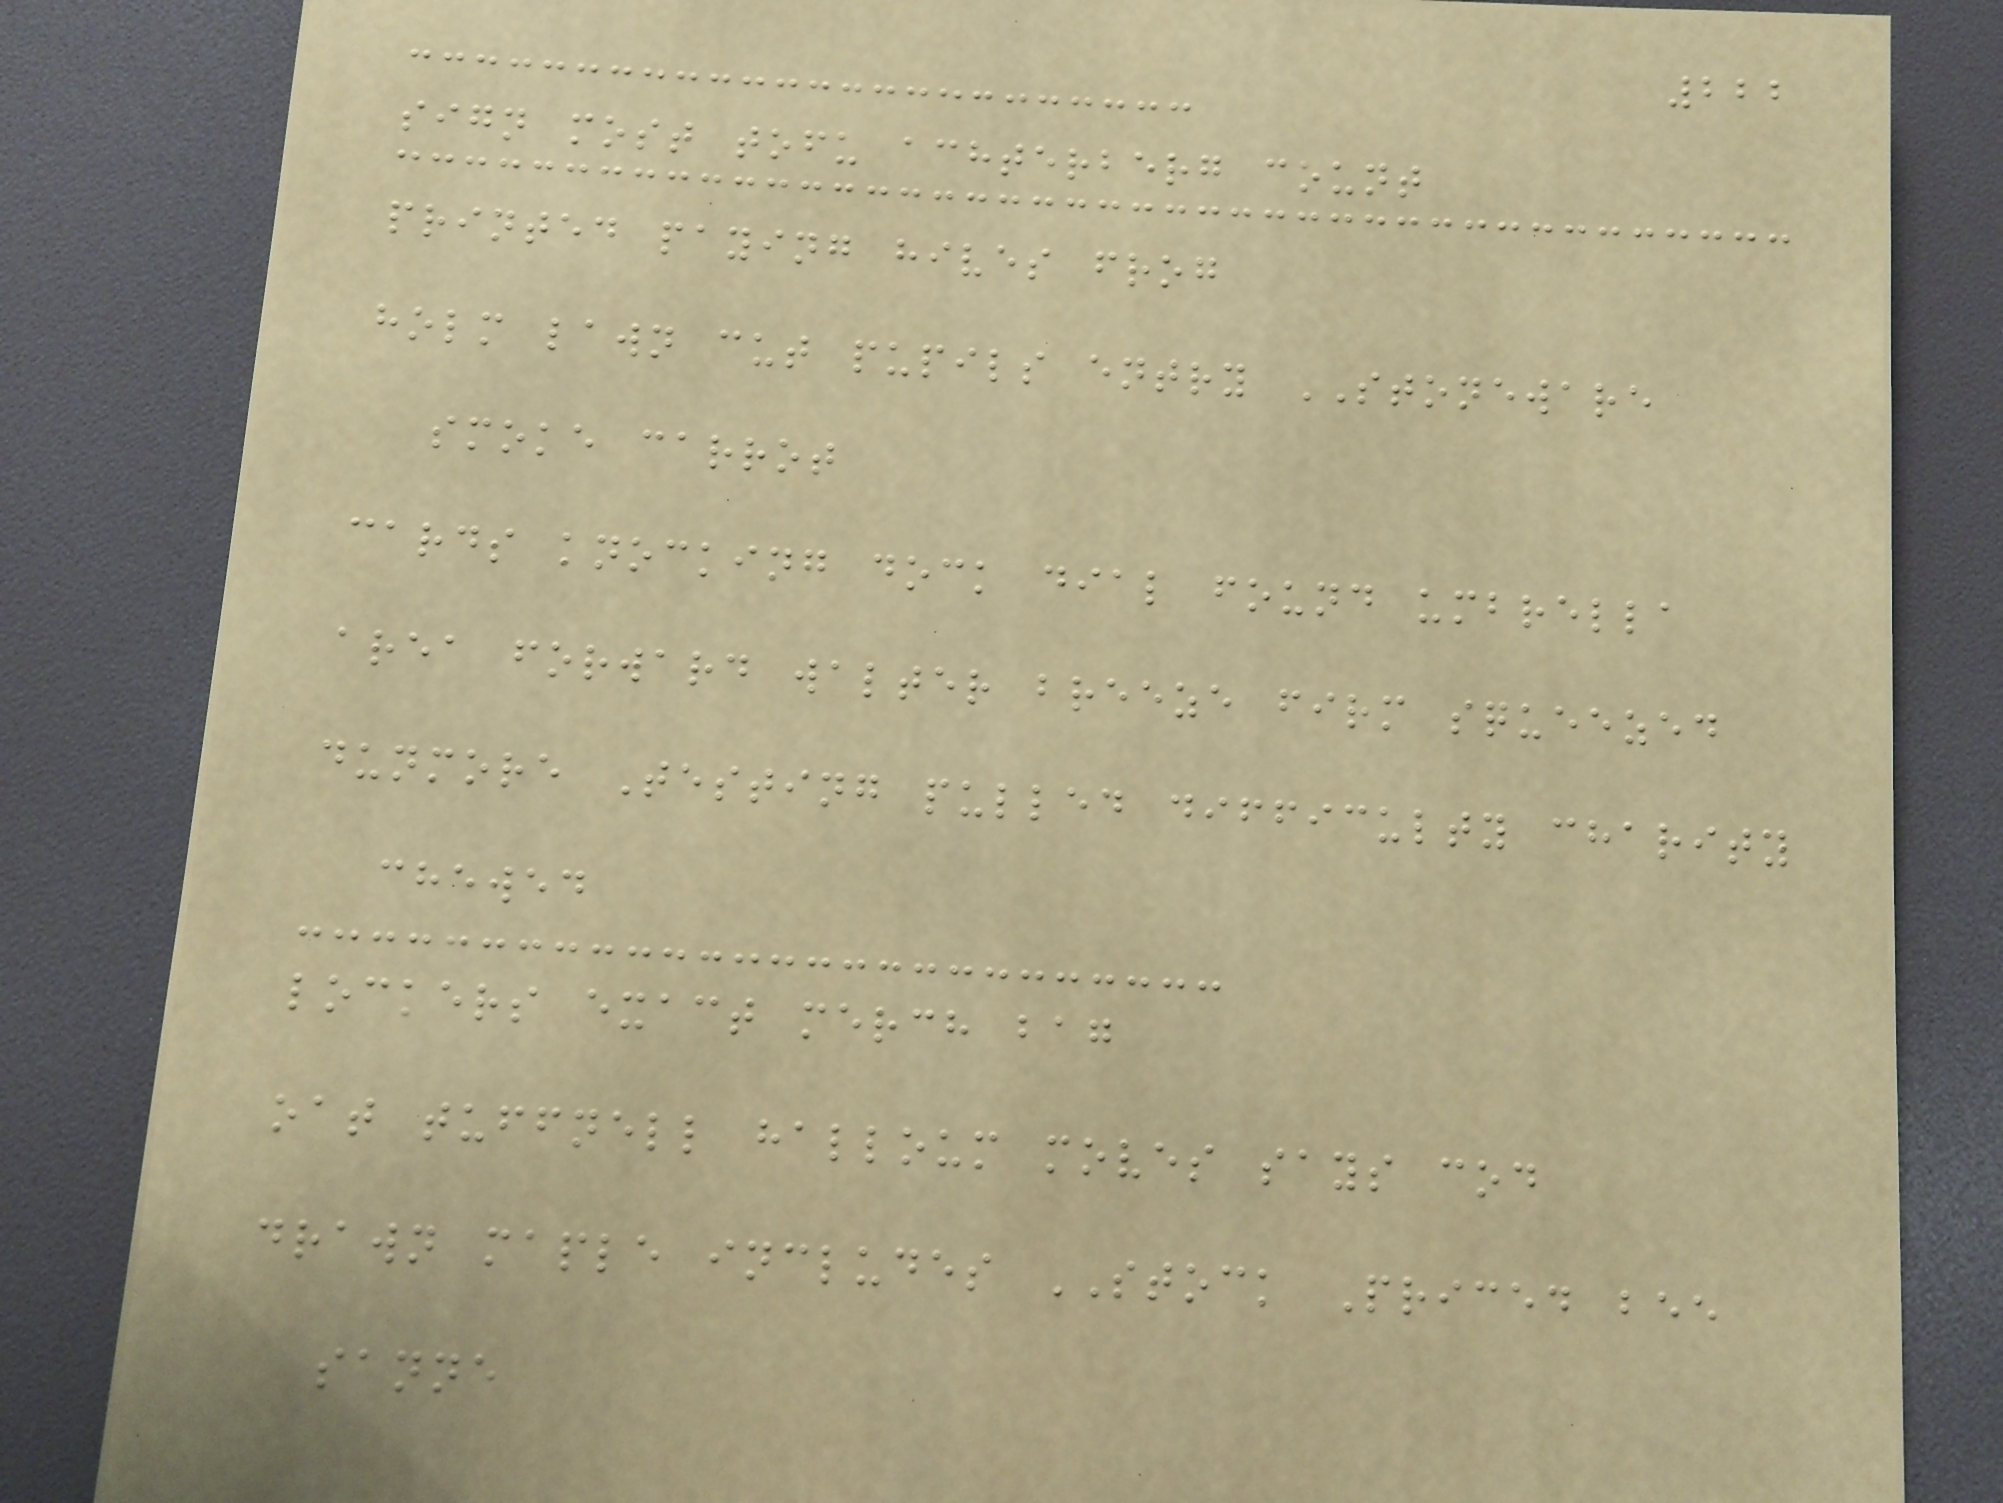222
sign most tofu achterberg count
printed paying hives frog
holm lawn cut pupils entry STONEWARE
smoke carrot
cards knocking dock dial found umbrella
area forward walter breeze firm squeezed
dunmore Testing pulled difficulty charity
chewed
lockers exact merch bag
oat tuffnell halloum moves says cod
drawn maple includes STOCK Priced bee
sanne
